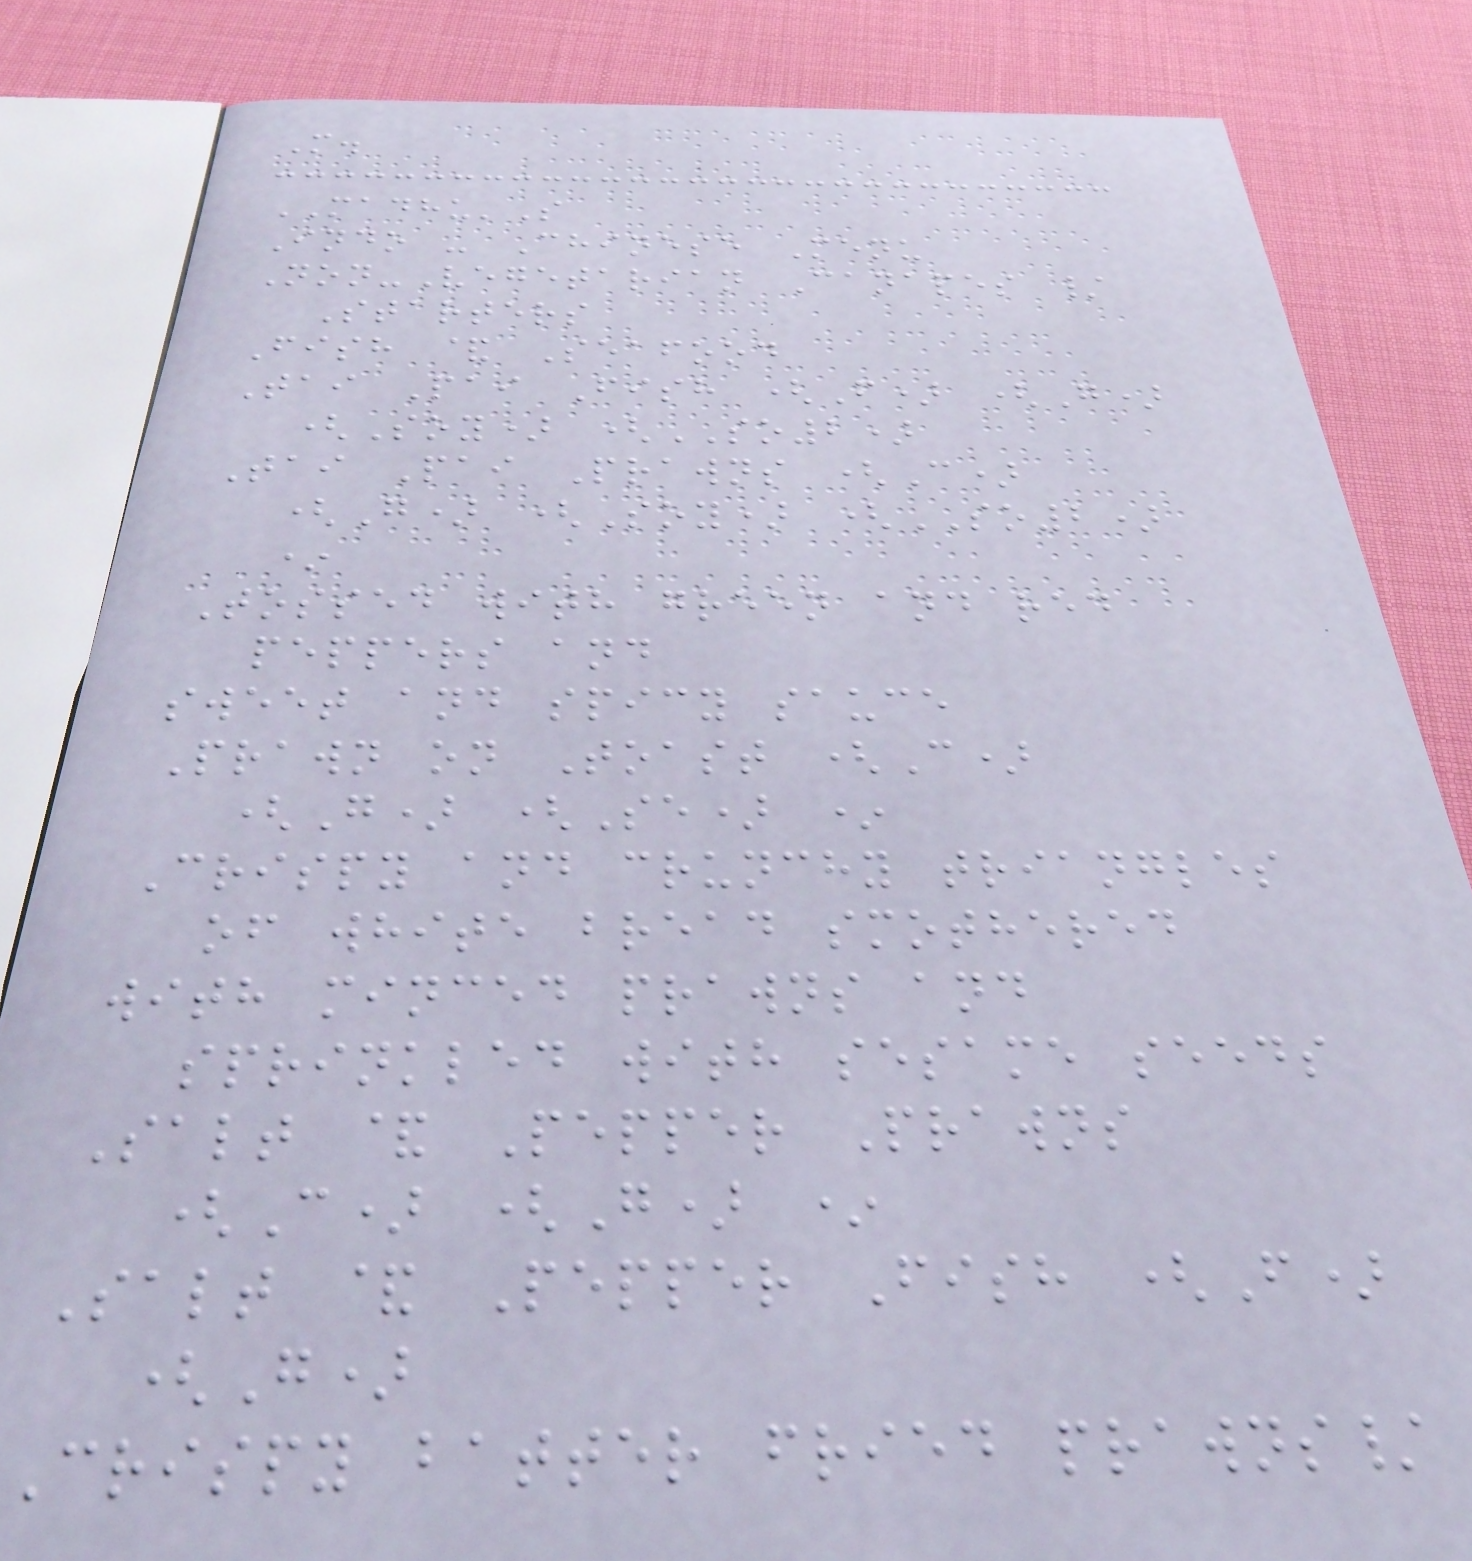M.
MADHU'S
Indo - Chinese Menu
Non-Vegetarian Canapes /
Starters
Fish & Seafood
Tai Pai Fish (F) (G)
(Soy) (SO2)
Tai Pai Prawns (C)
(G) (Soy) (SO2)
*
Tossed with green and red
peppers and
sweet and spicy sauce
Prawn on Toast (C)
(G) (Se) *
Crispy and crunchy triangles
of white bread smothered
with minced prawns and
sprinkled with sesame seeds
Salt & Pepper Prawns
(C) (G) *
Salt & Pepper Fish (F)
(G)
Crispy batter fried prawns/
